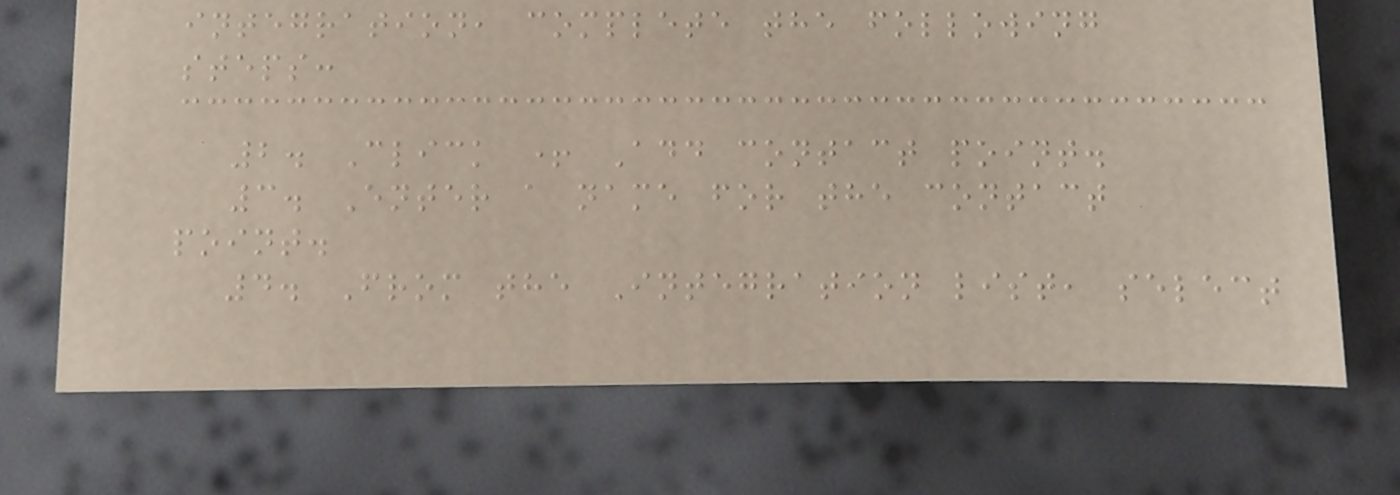integration, complete the following
steps:
2. Click + Add contact point.
3. Enter a name for the contact
point.
4. From the Integration list, select
